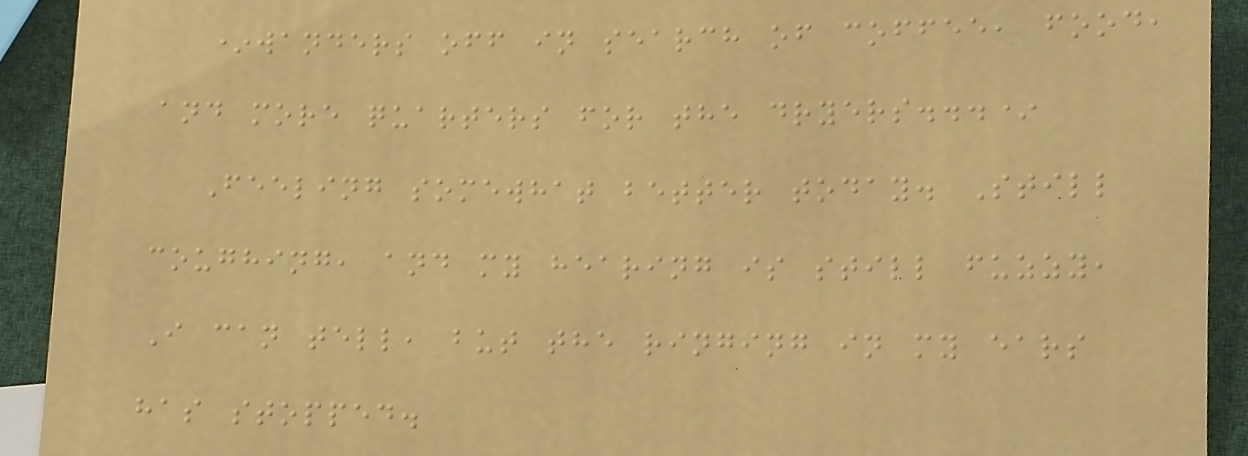*wanders off in search of coffee, food,
and more quarters for the dryers...*
Feeling somewhat better today. Still
coughing, and my hearing is still fuzzy,
I can tell, but the ringing in my ears
has stopped.
